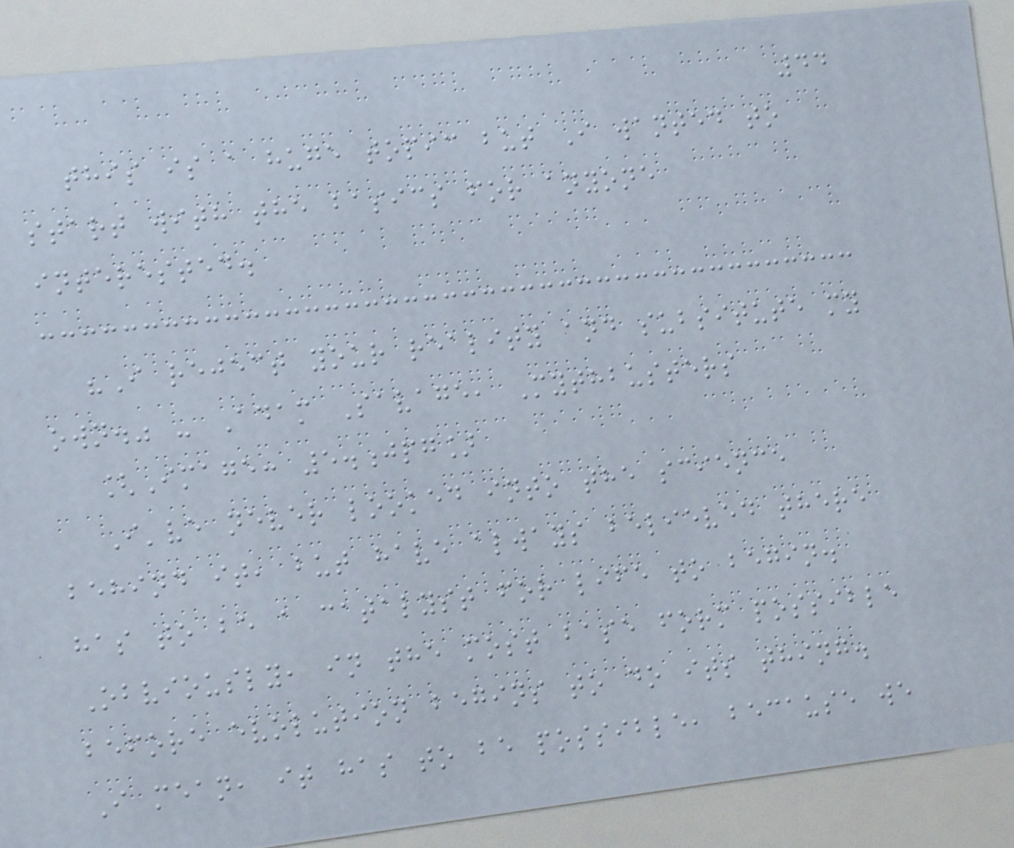44
this is a huge topic but I wanted to
start with the basics for anyone
interested.
"I reject your reality and subsitute my
own." - Adam Savage, Mythbusters
[Image: 5.jpg]
I've never looked into the science
behind it, but have always believed there
has to be a catalyst for life to begin.
Obviously, in the most base form possible
before evolution begins to do its thing.
I mean, it has to be possible, because we
